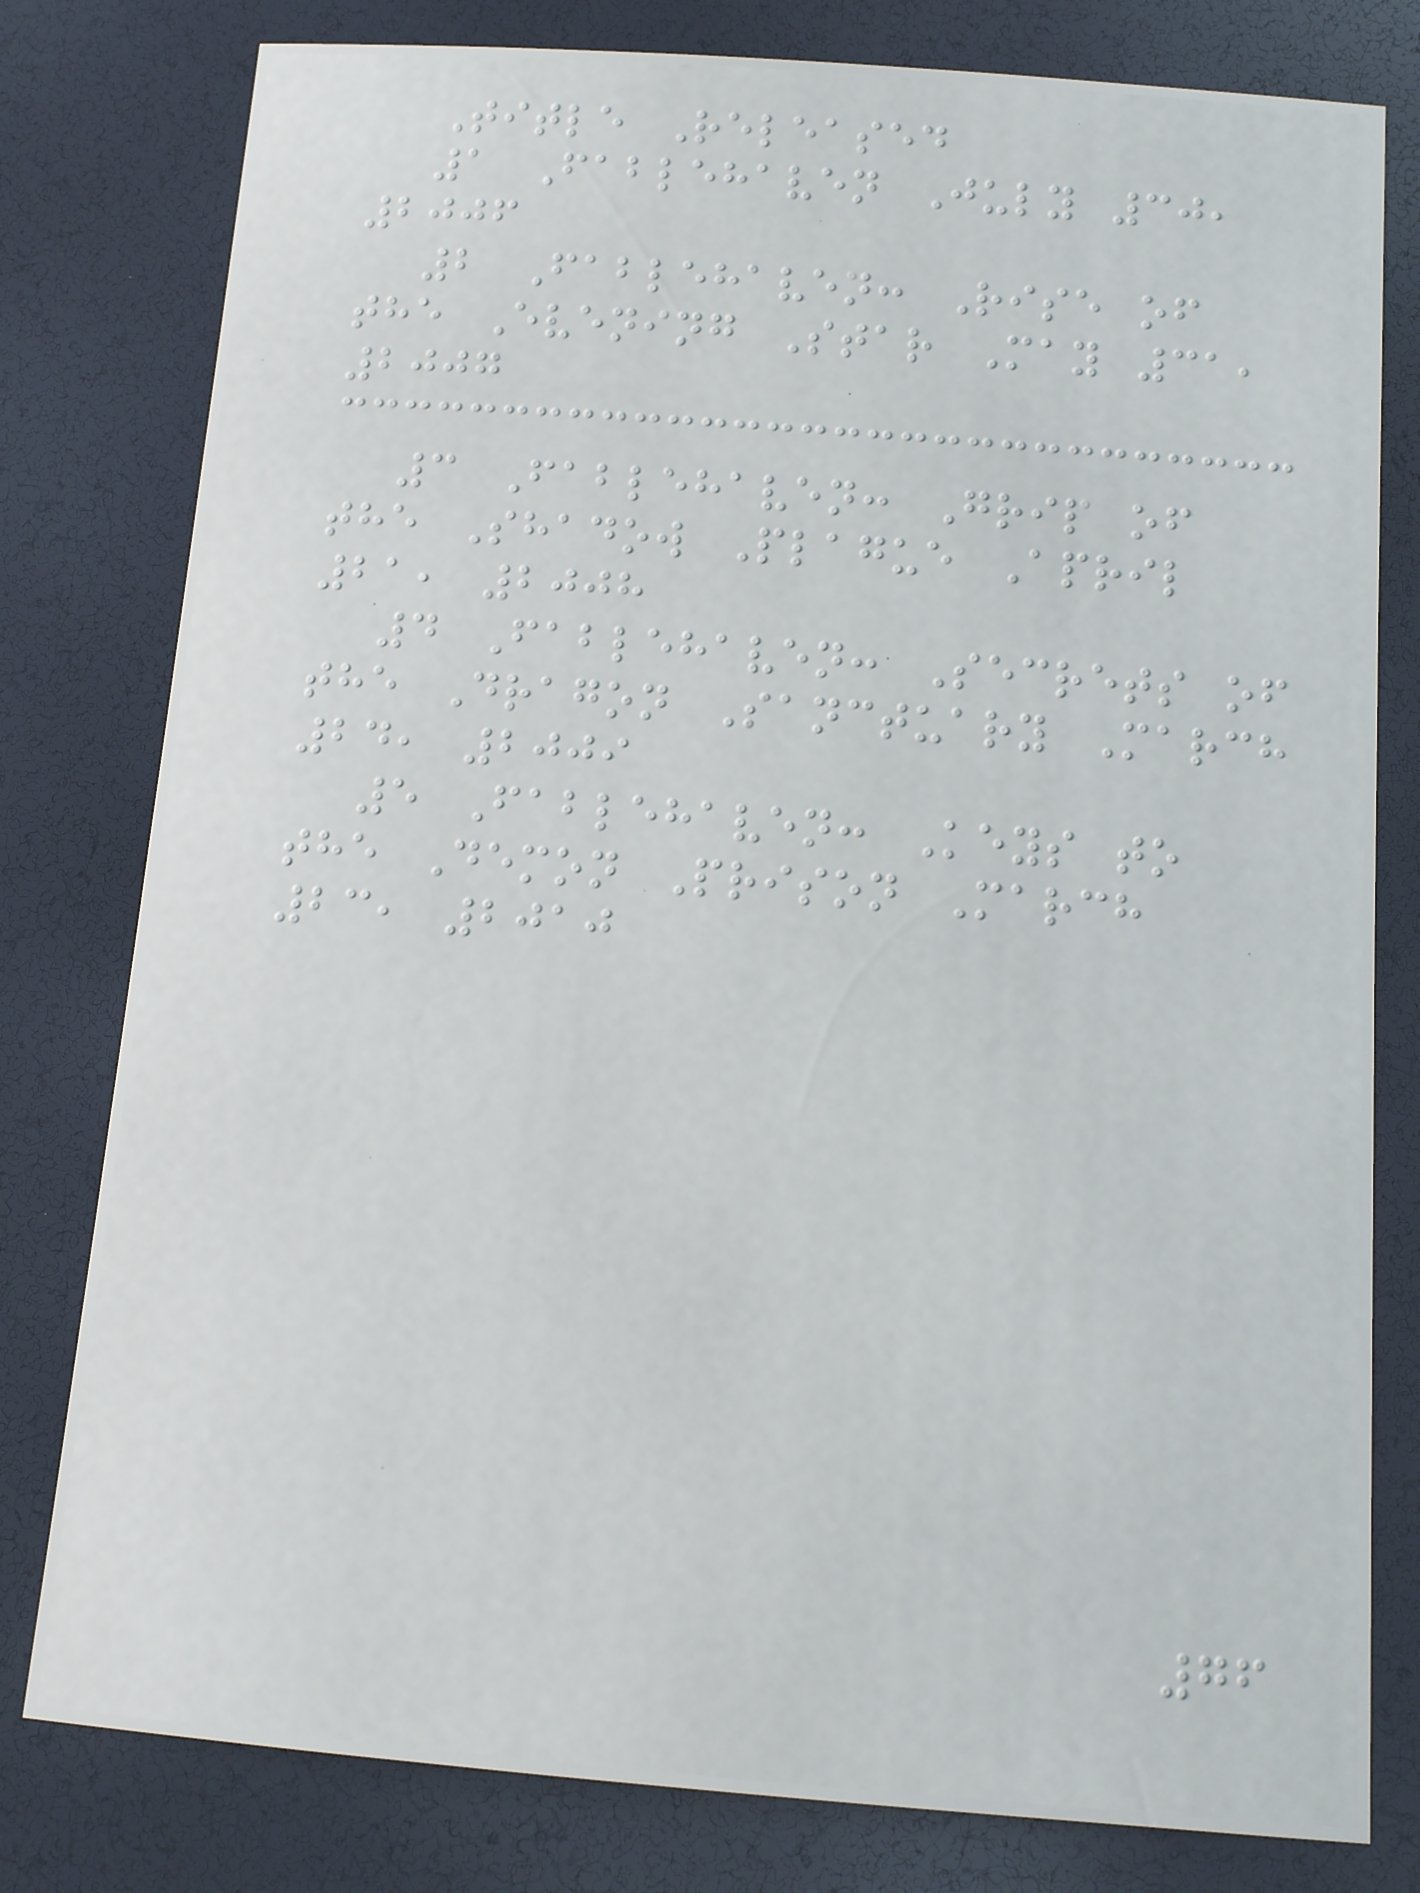Title Released
1 Fablehaven July 30,
2006
2 Fablehaven: Rise of
the Evening Star May 31,
2007
3 Fablehaven: Grip of
the Shadow Plague April
21, 2008
4 Fablehaven: Secrets of
the Dragon Sanctuary March
24, 2009
5 Fablehaven: Keys to
the Demon Prison March
23, 2010
76
